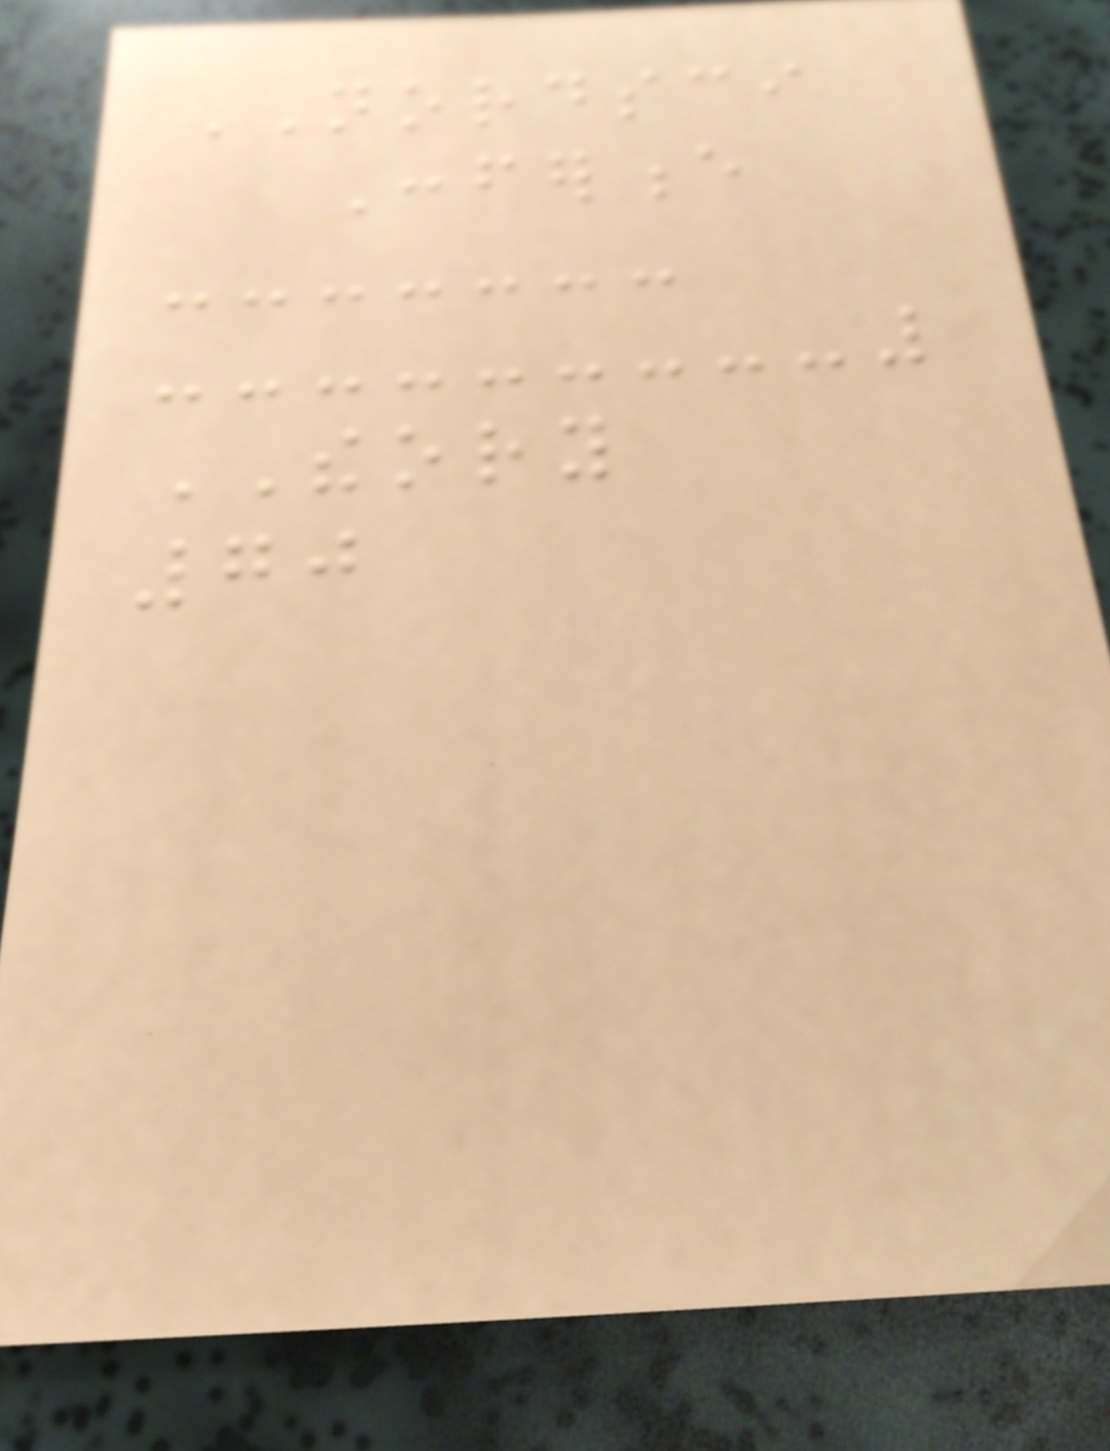NORDSCI
Conference
THEORY
70
